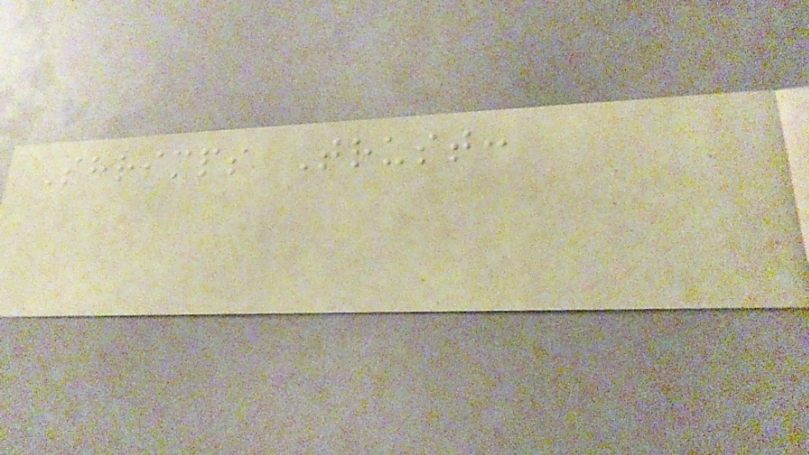Shrimps Trust:
